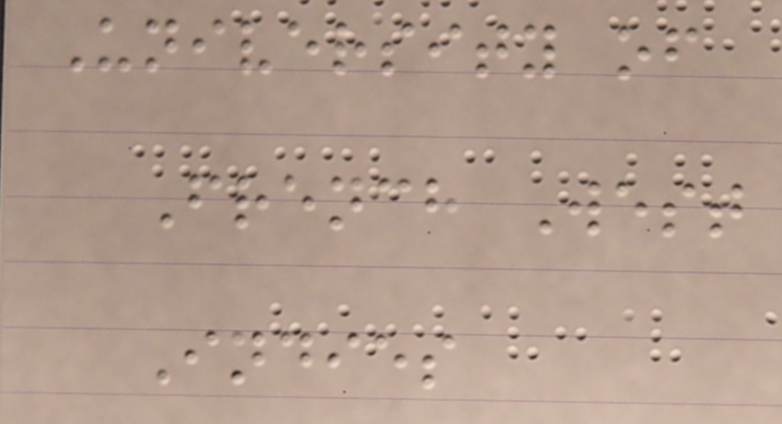University of
French West
Indies
